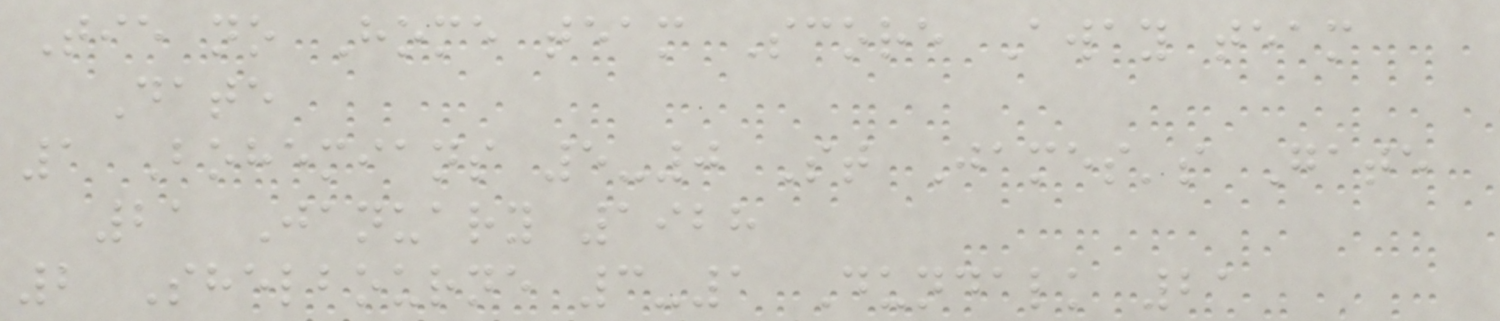Tie no Home team Score Away team
Date
1 Bohemians 5-0 St James's Gate
21 January 1928
2 Shelbourne 3-1 Dundalk 21
